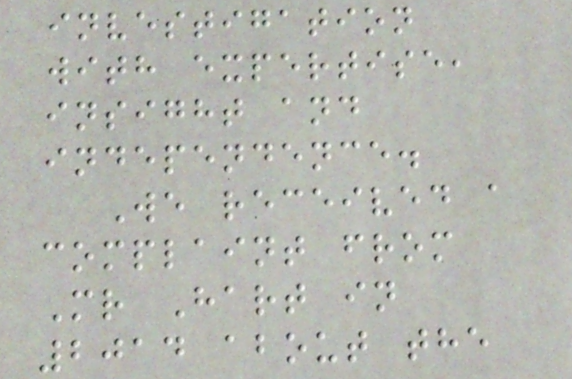investigation
with expertise,
insight and
independence.
We received a
complaint from
Mr Hart in
2014 about the
